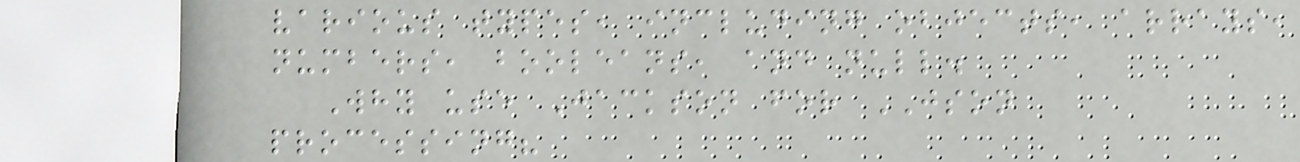various types, including objects, arrays,
numbers, booleans, and null.
Why use Jackson for JSON
processing?
